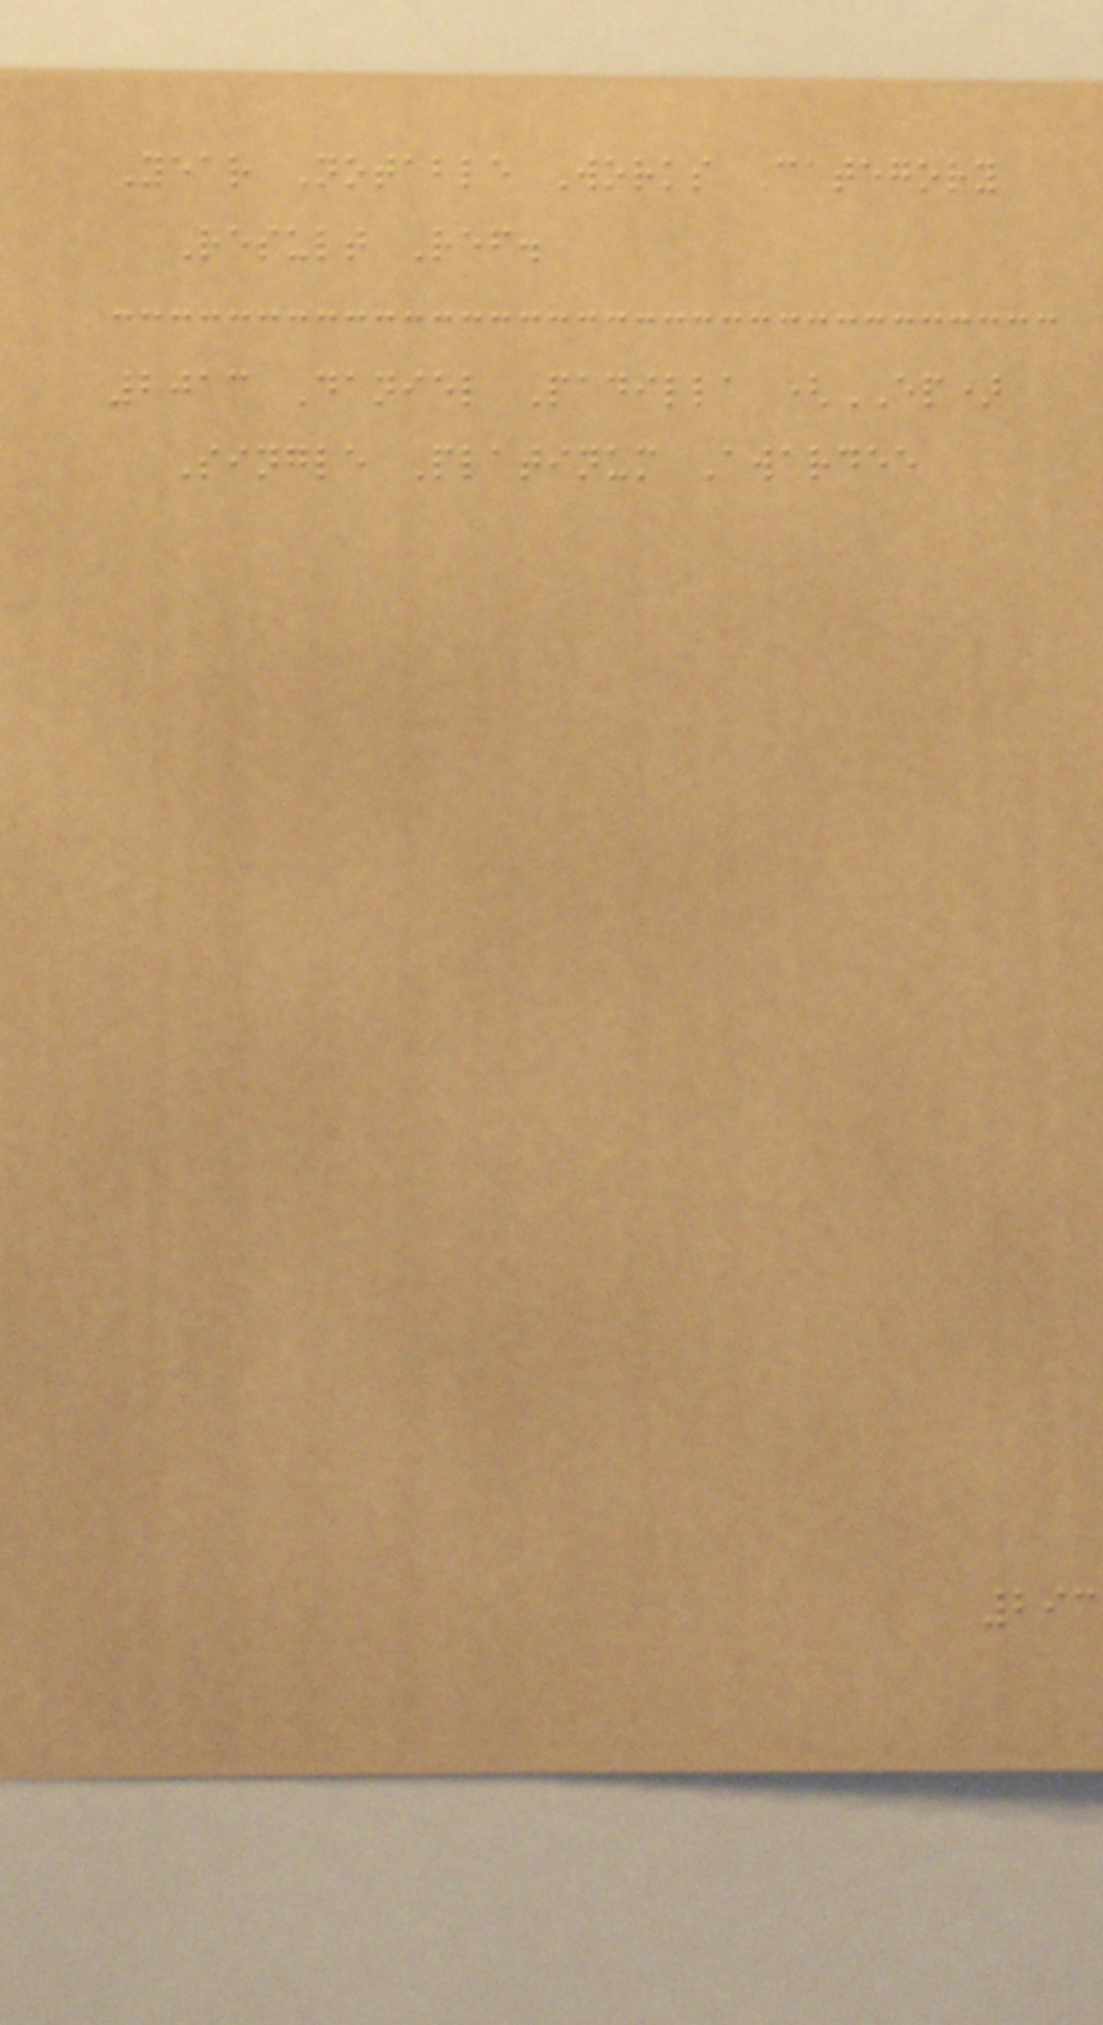Year Notable Works Category
Result Ref.
2013 Daniel Padilla (EP)
Single Platinum Awardee
293
